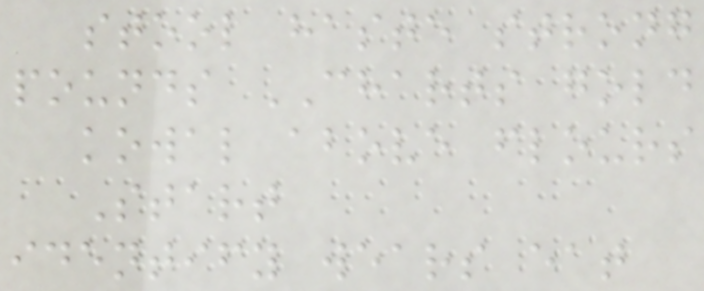stool haste strong
pounds CHARTS gold
kowal above flours
Start
identify wears eat
